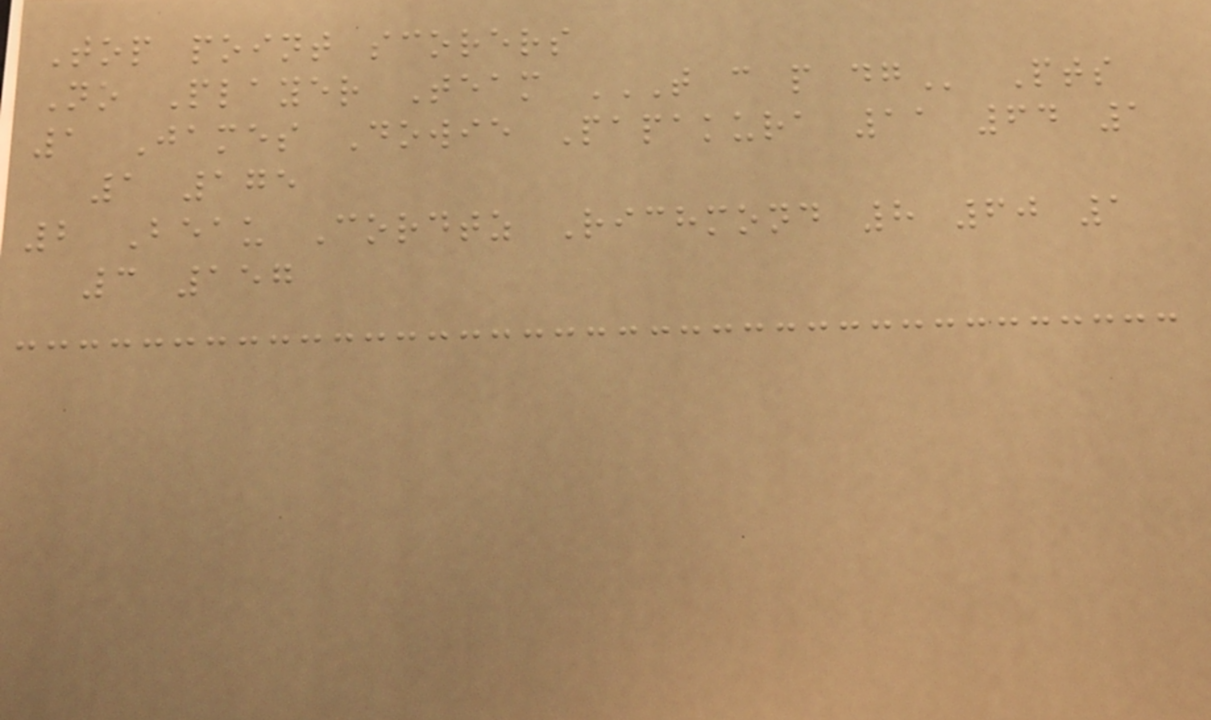Top point scorers
No Player Team T C P DG Pts
1 James Dowie Papakura 11 64 1
1 175
2 Beau Cordtz Richmond 8 60 1
3 157
